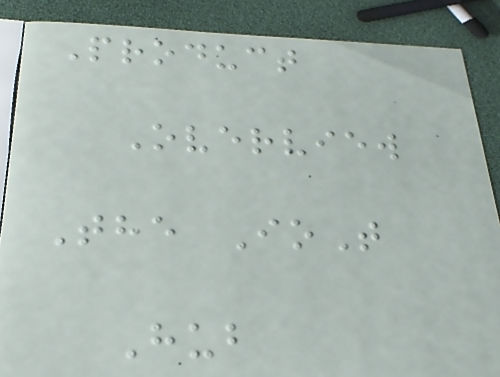Product
Overview
The IoT
Hub
